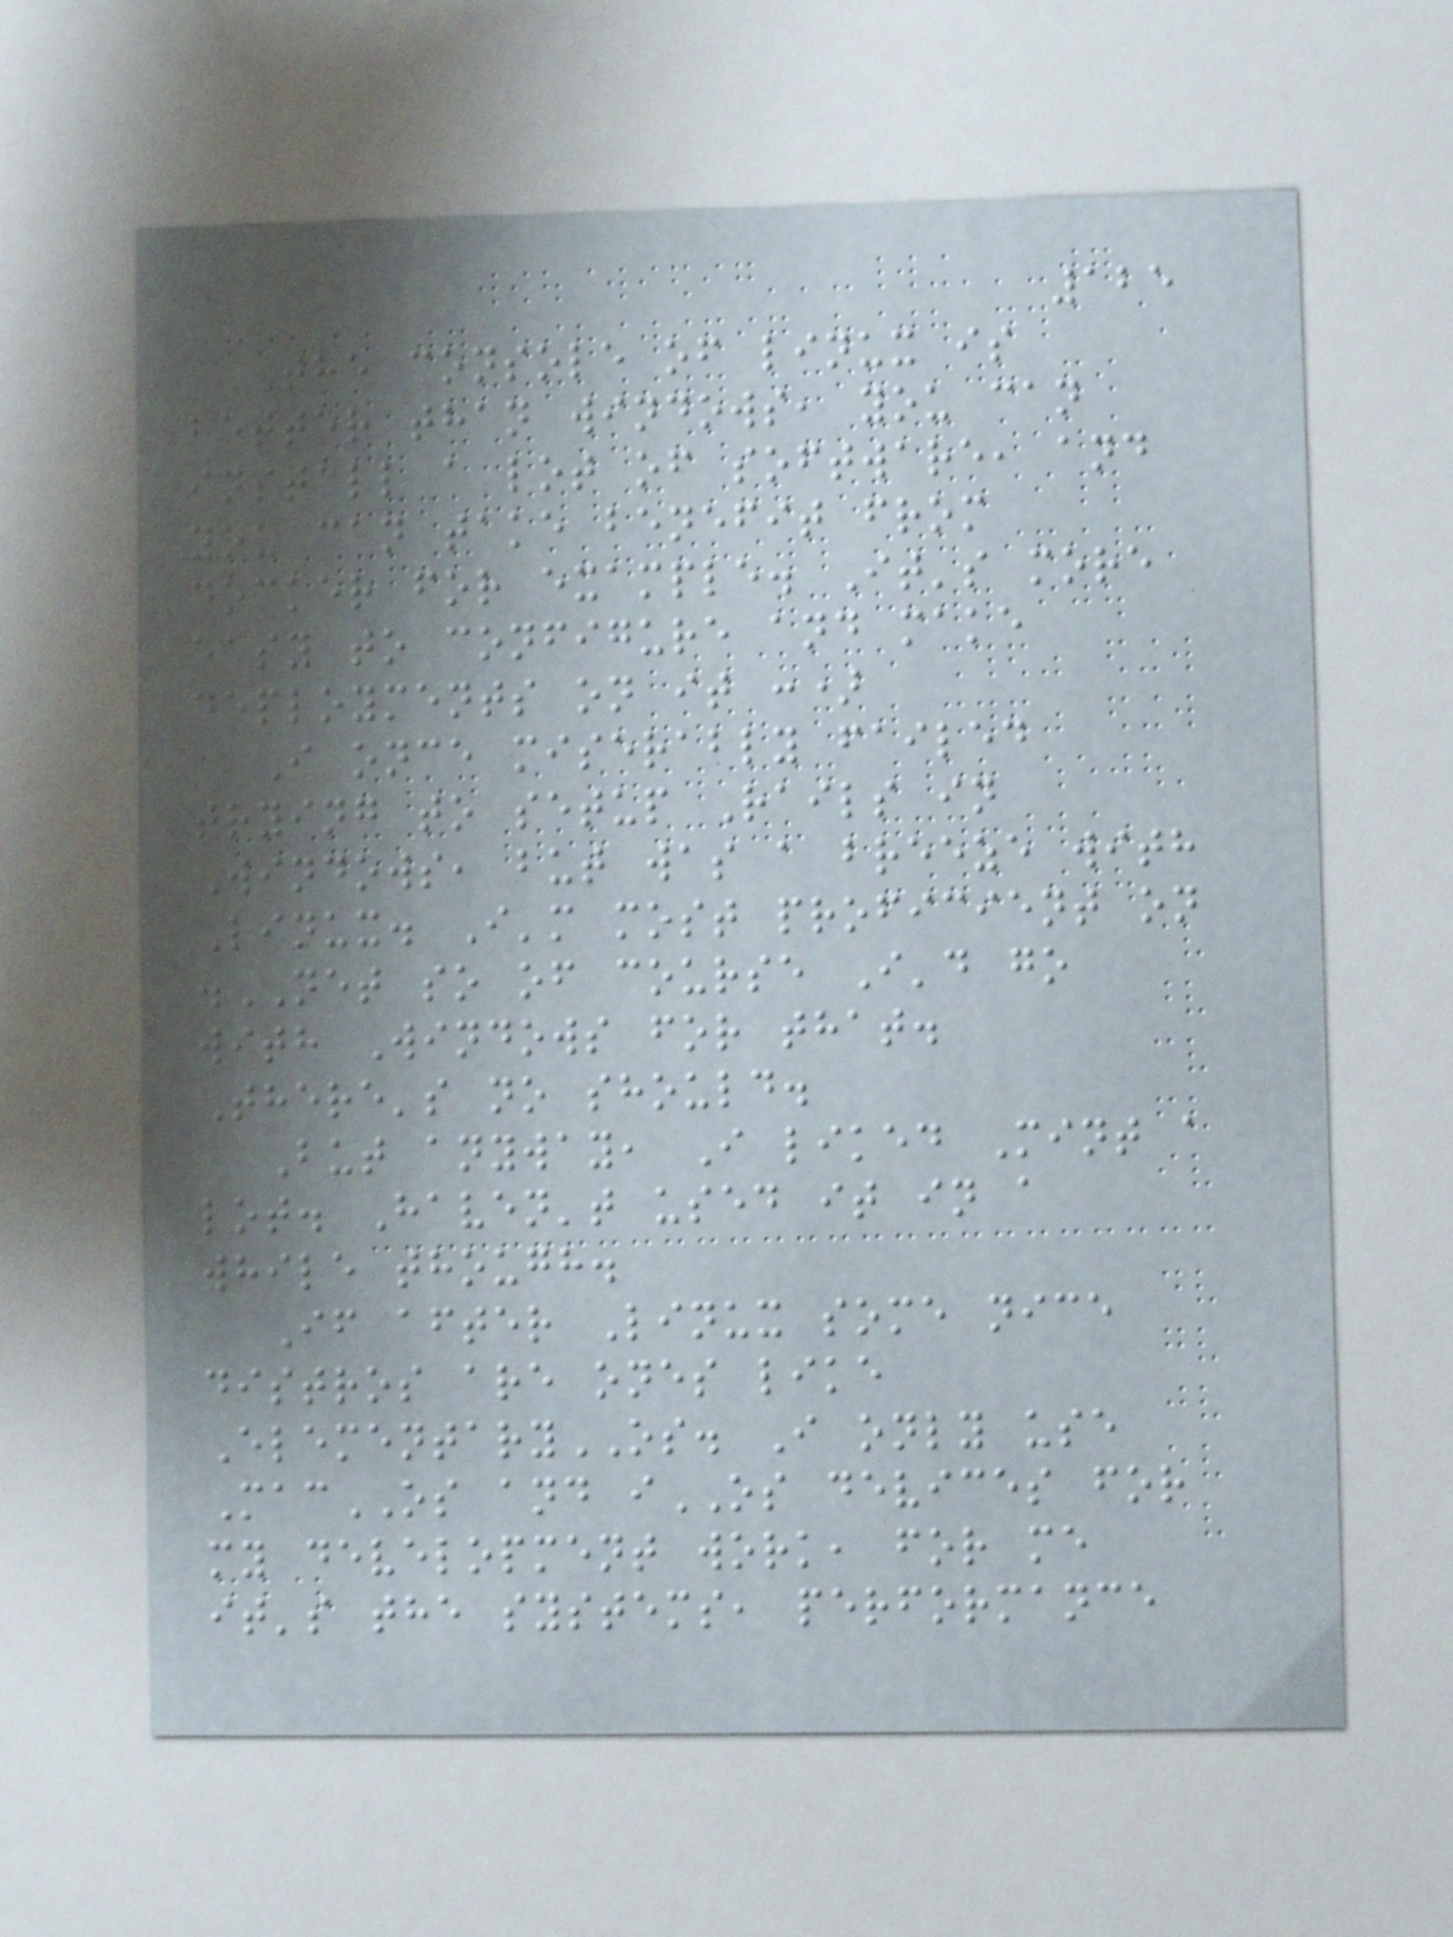125
The console of linux is
better than windows, you can
install a lot of software, and
you can take benefit from
docker for example. It's more
easy to configure and make
deployments on it :)
I once miserably failed
trying to setup Rails in
Windows, but was a breeze with
Linux. I'm most proficient on
.NET so of course I'd go
with Windows for that.
There's no should.
But anyway, I liked Mint a
lot. Haven't used it in a
while though.
If after Linux some nice
distros are ones like
ElementaryOS. I only use
MacOS and iOS devices for
my development work, for me
it's the systems, performance
